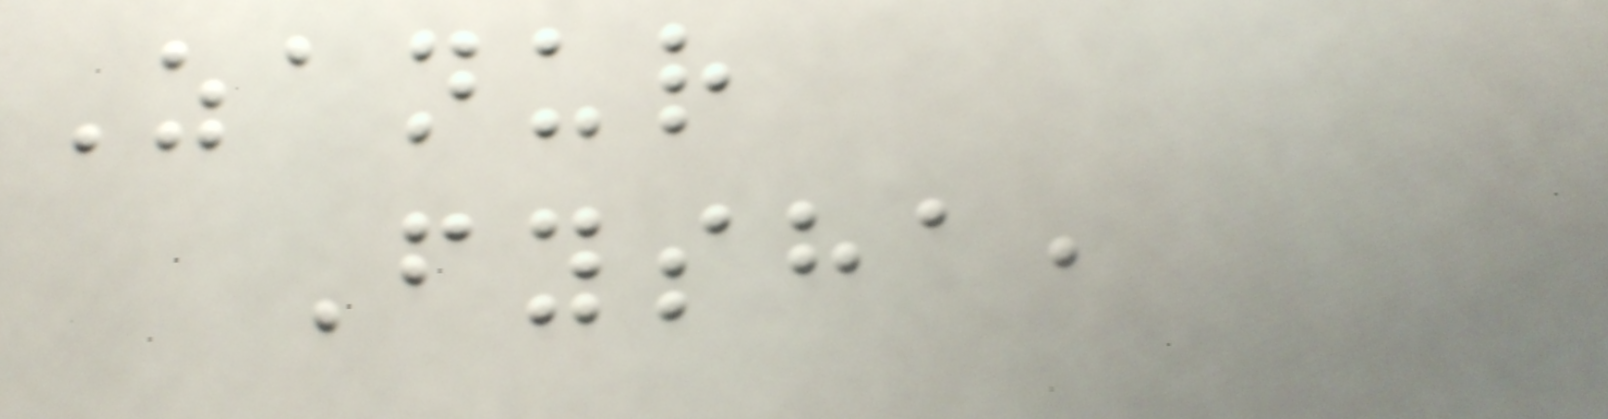Zanur
Fysha,
